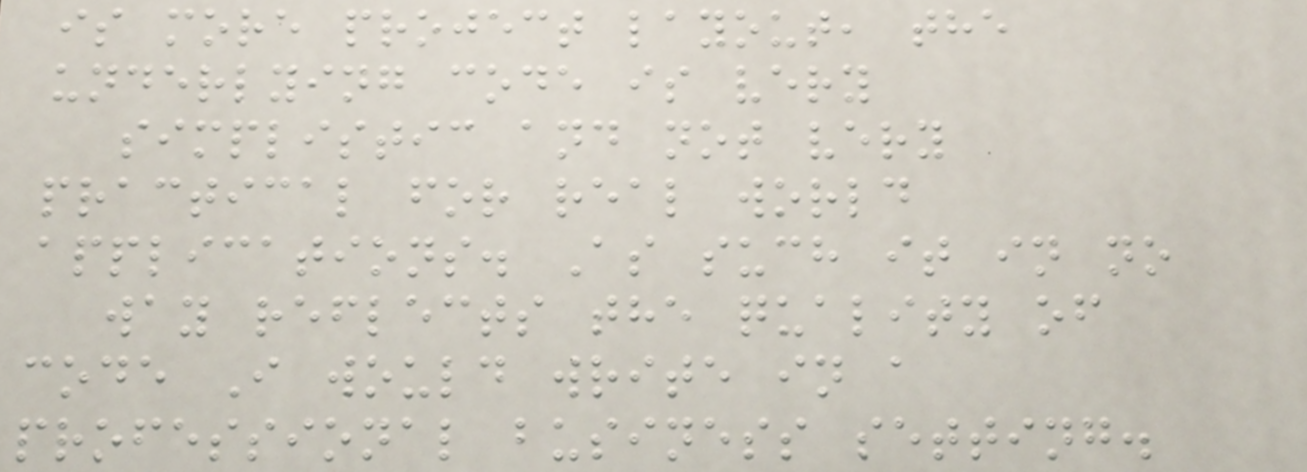is more project layout, the
underlying code is very
simplistic and not very
practical for real world
applications. As such it in no
way reflects the quality of
code I would write in a
professional business setting.
